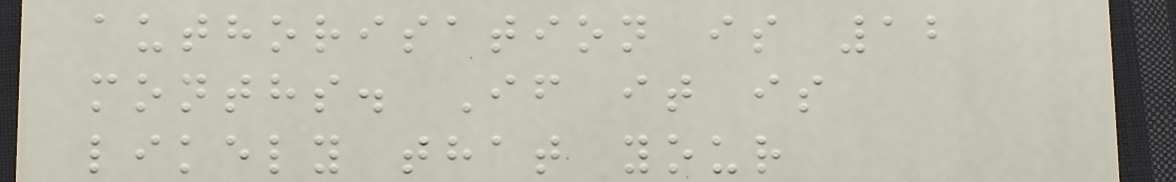authorisation is 12
months. If it is
likely that your
